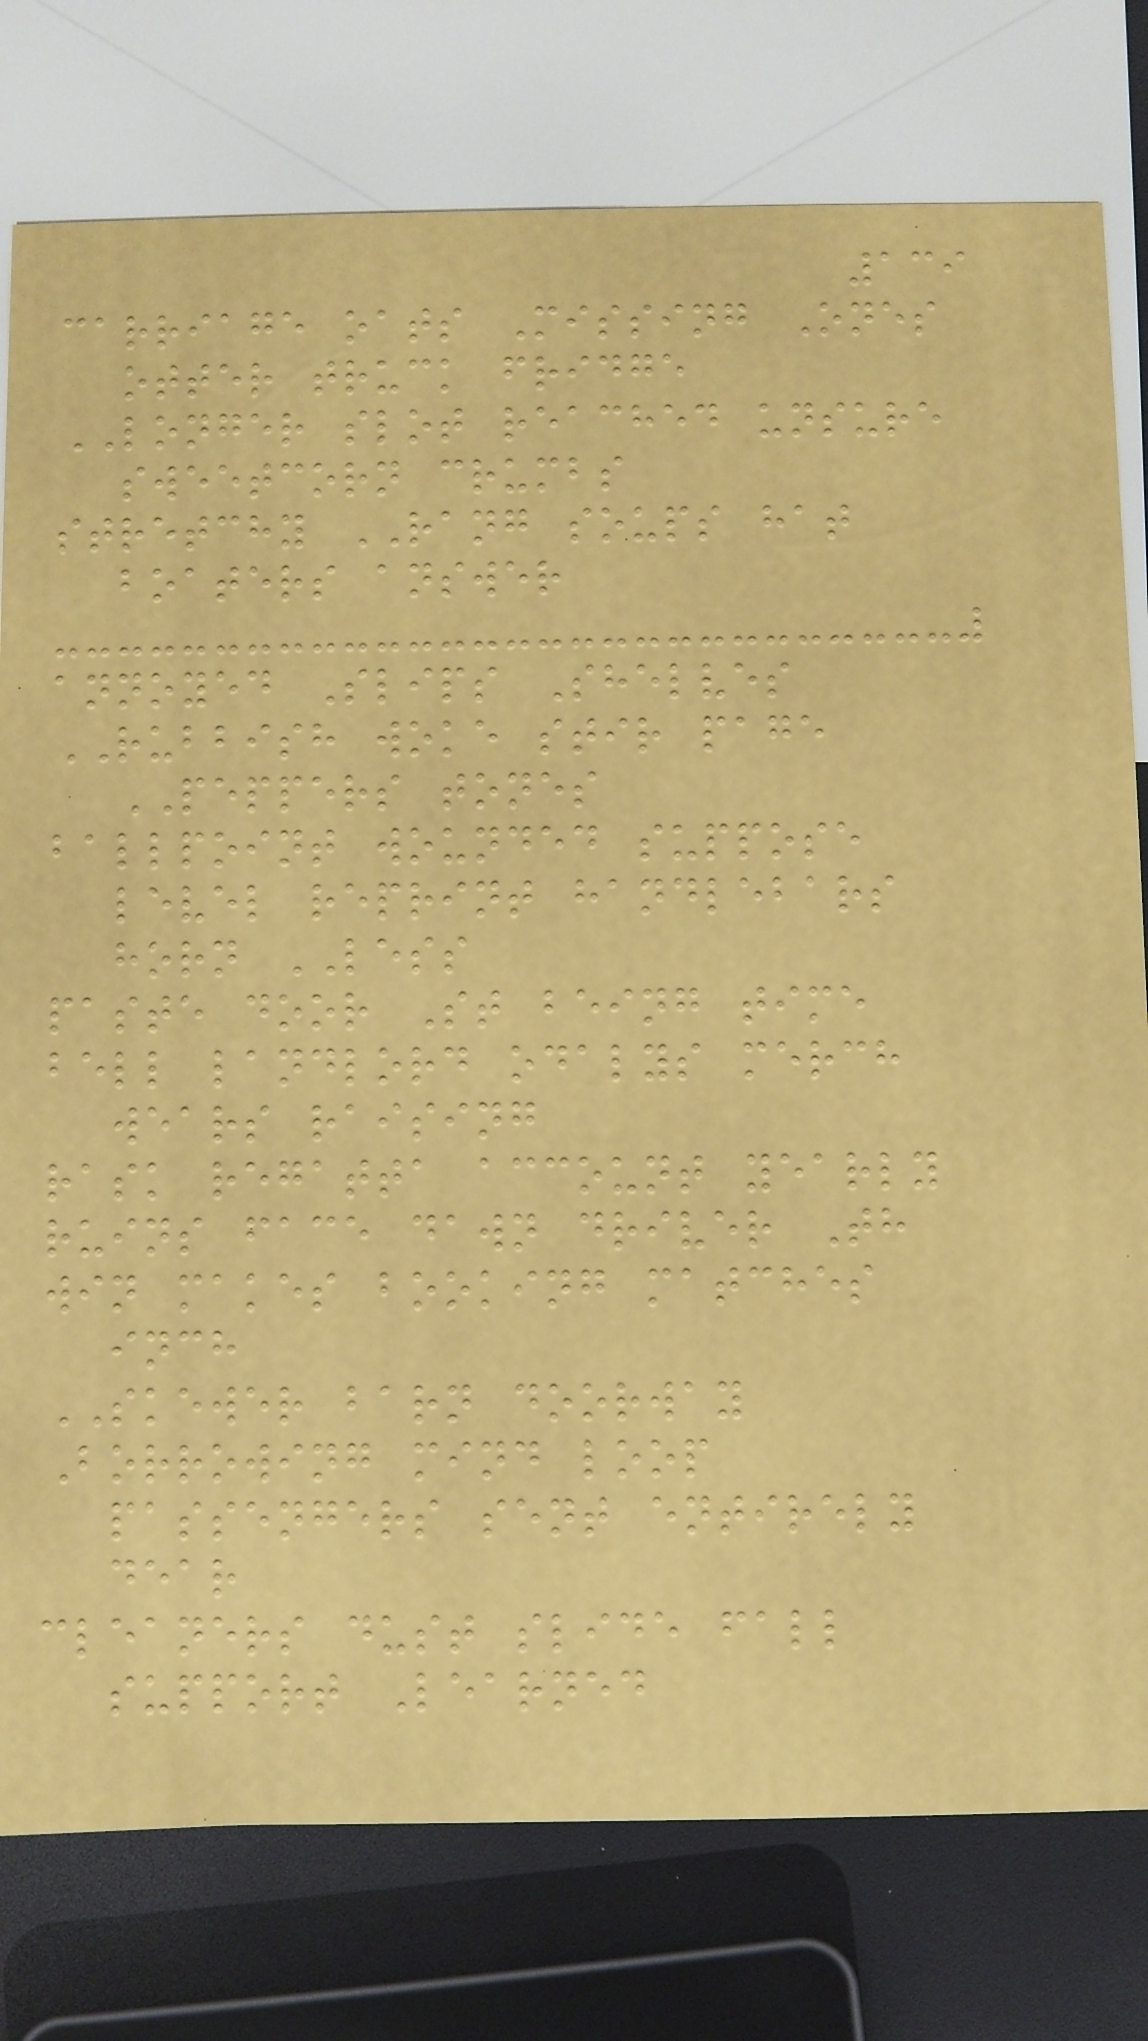139
carriage oats Missing Ones
otter truck fridge
LONGER slot reached unsure
sweetcorn crumbs
stretchy RANG soups hat
boaters answer
annoyed Slips Shelves
RUBBISH woke stir page
PEPPERS tones
ballpoint wounded suppose
level reprint handlebars
horn LESS
paste door St being time
bell landlord odalys merch
wears raising
rask regatta account yearly
ruins face dawn driver Th
win makes booking matches
inch
SKEWER barn doorway
Borrowing mind loop
passengers sent entirely
dear
cleaners dust slide fall
support Learned
